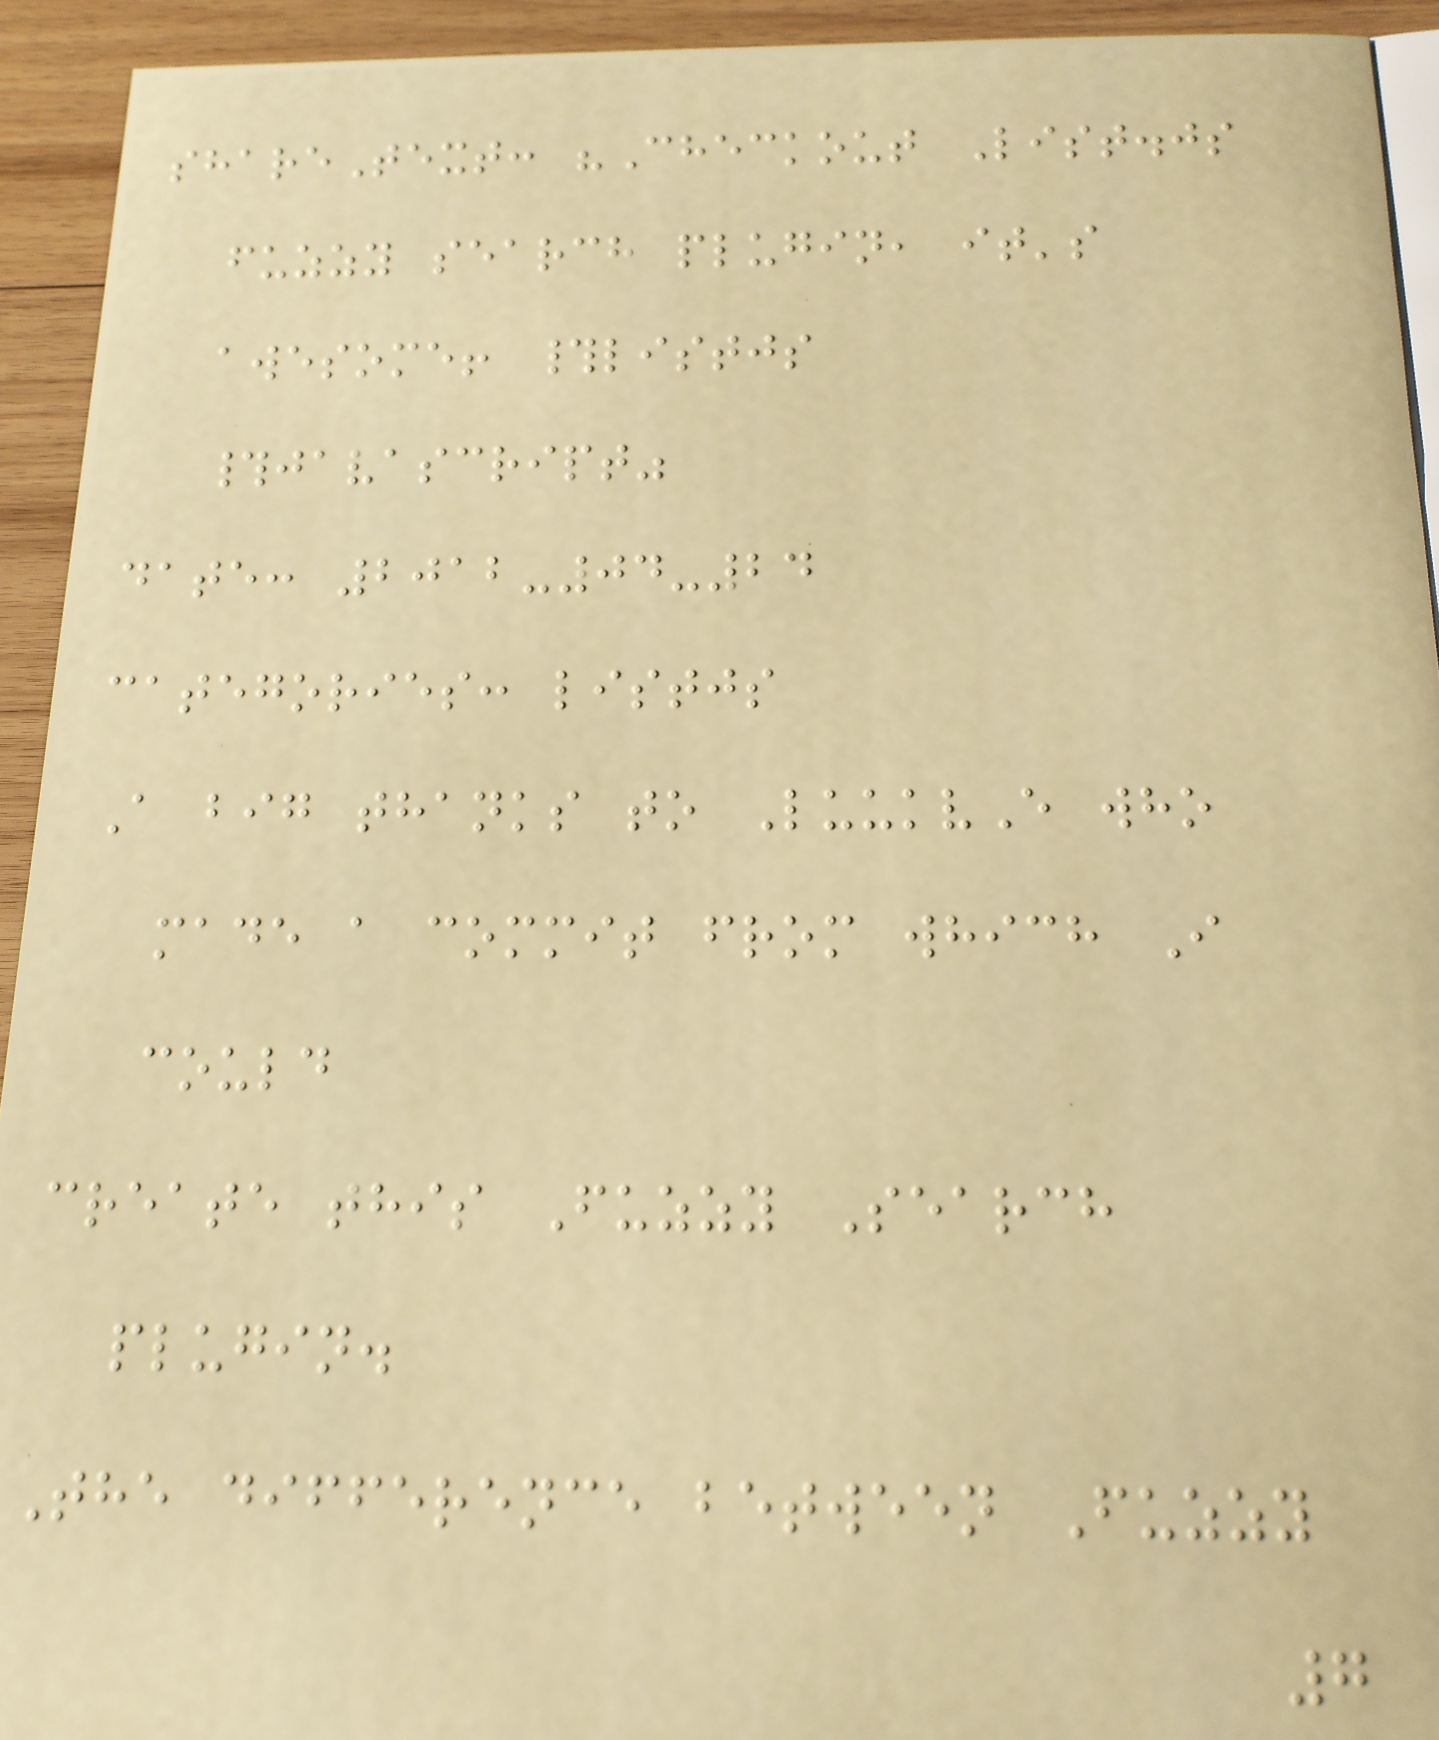shareText: "Checkout List.js
fuzzy search plugin, it's
awesome! #listjs
#javascript"
date: 2012-04-24
categories: listjs
A big thanks to LuukvE who
made a commit from which I
could
create this Fuzzy Search
plugin.
The difference between Fuzzy
7
